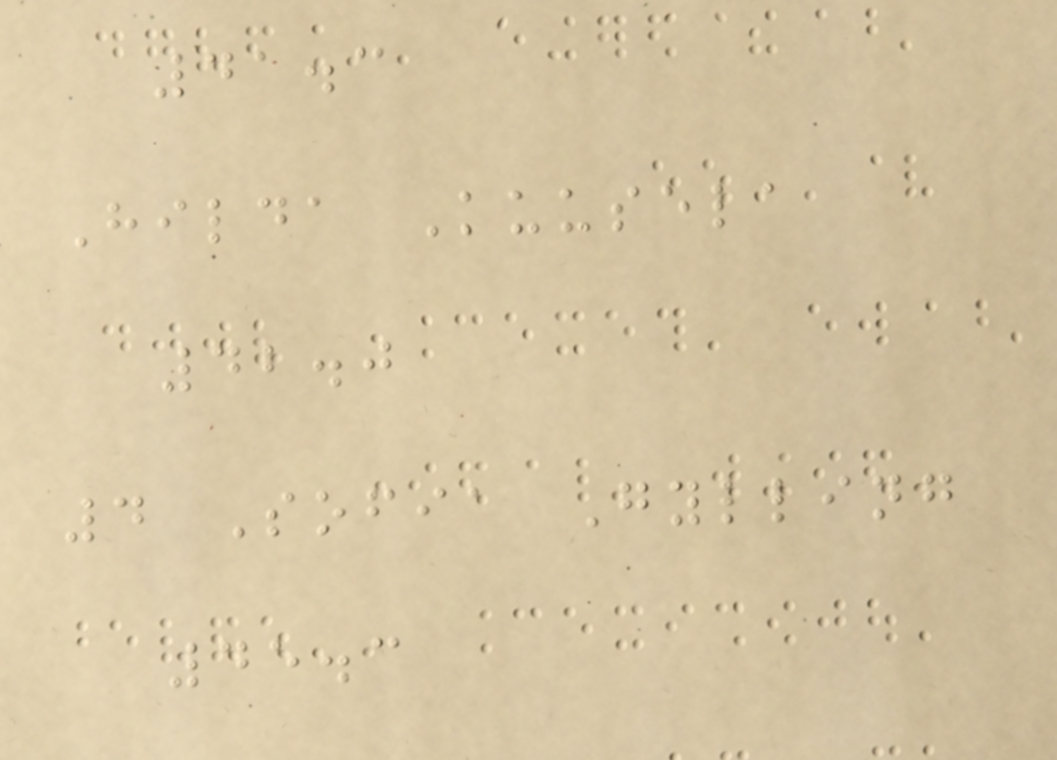41.3
Hilda Kuusela
42.0
4 Sofia Gylling
45.3
